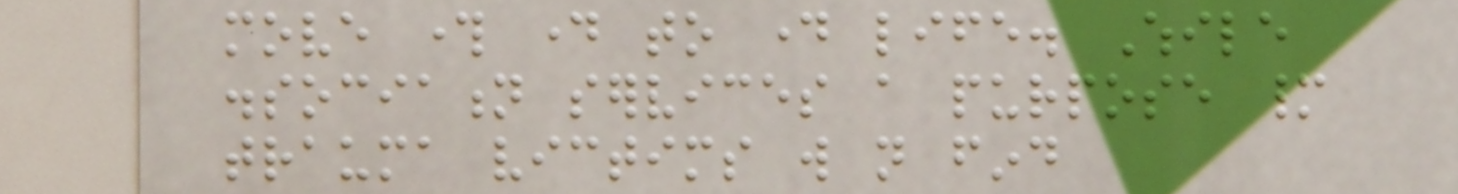move through day to day life. While
dissociation services a purpose many
trauma victims will not find
